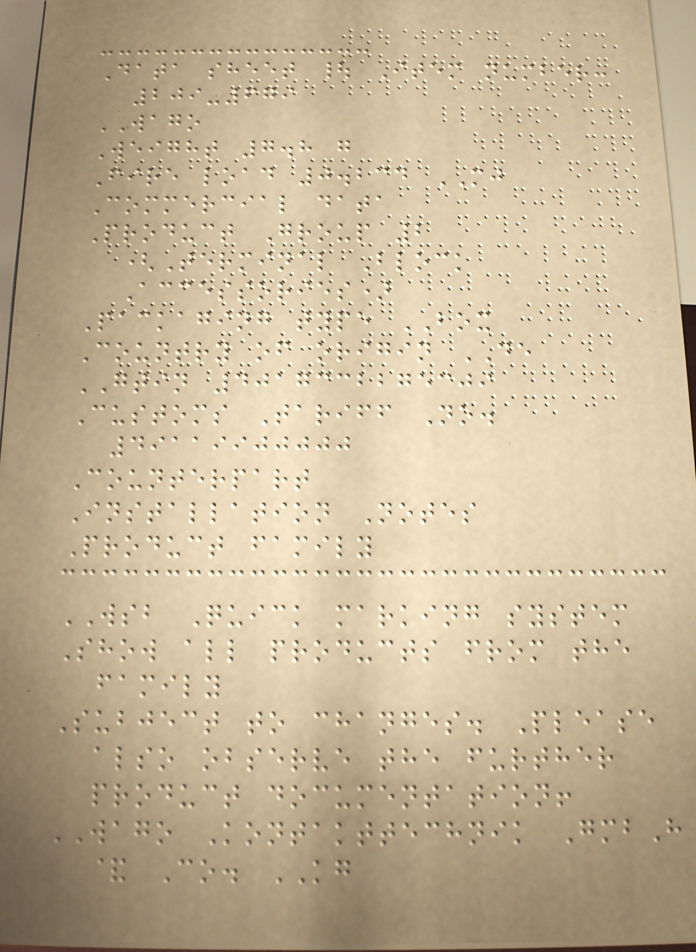Data sheet | Item number:
209-679
WAGO
Weight 7.8 g
Fire load 0.234 MJ
Commercial data
Product Group 2
(Terminal Block
Accessories)
Packaging type BOX
Country of origin DE
GTIN 4017332275309
Customs Tariff No.
49119900000
Counterpart
Installation Notes
Product family
WSB Quick marking system
Show all products from the
family
Subject to changes. Please
also observe the further
product documentation!
WAGO Kontakttechnik GmbH
& Co. KG
